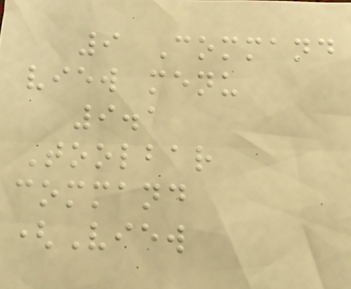9 Command
view menu
9.1
Toolbar
command
(View
